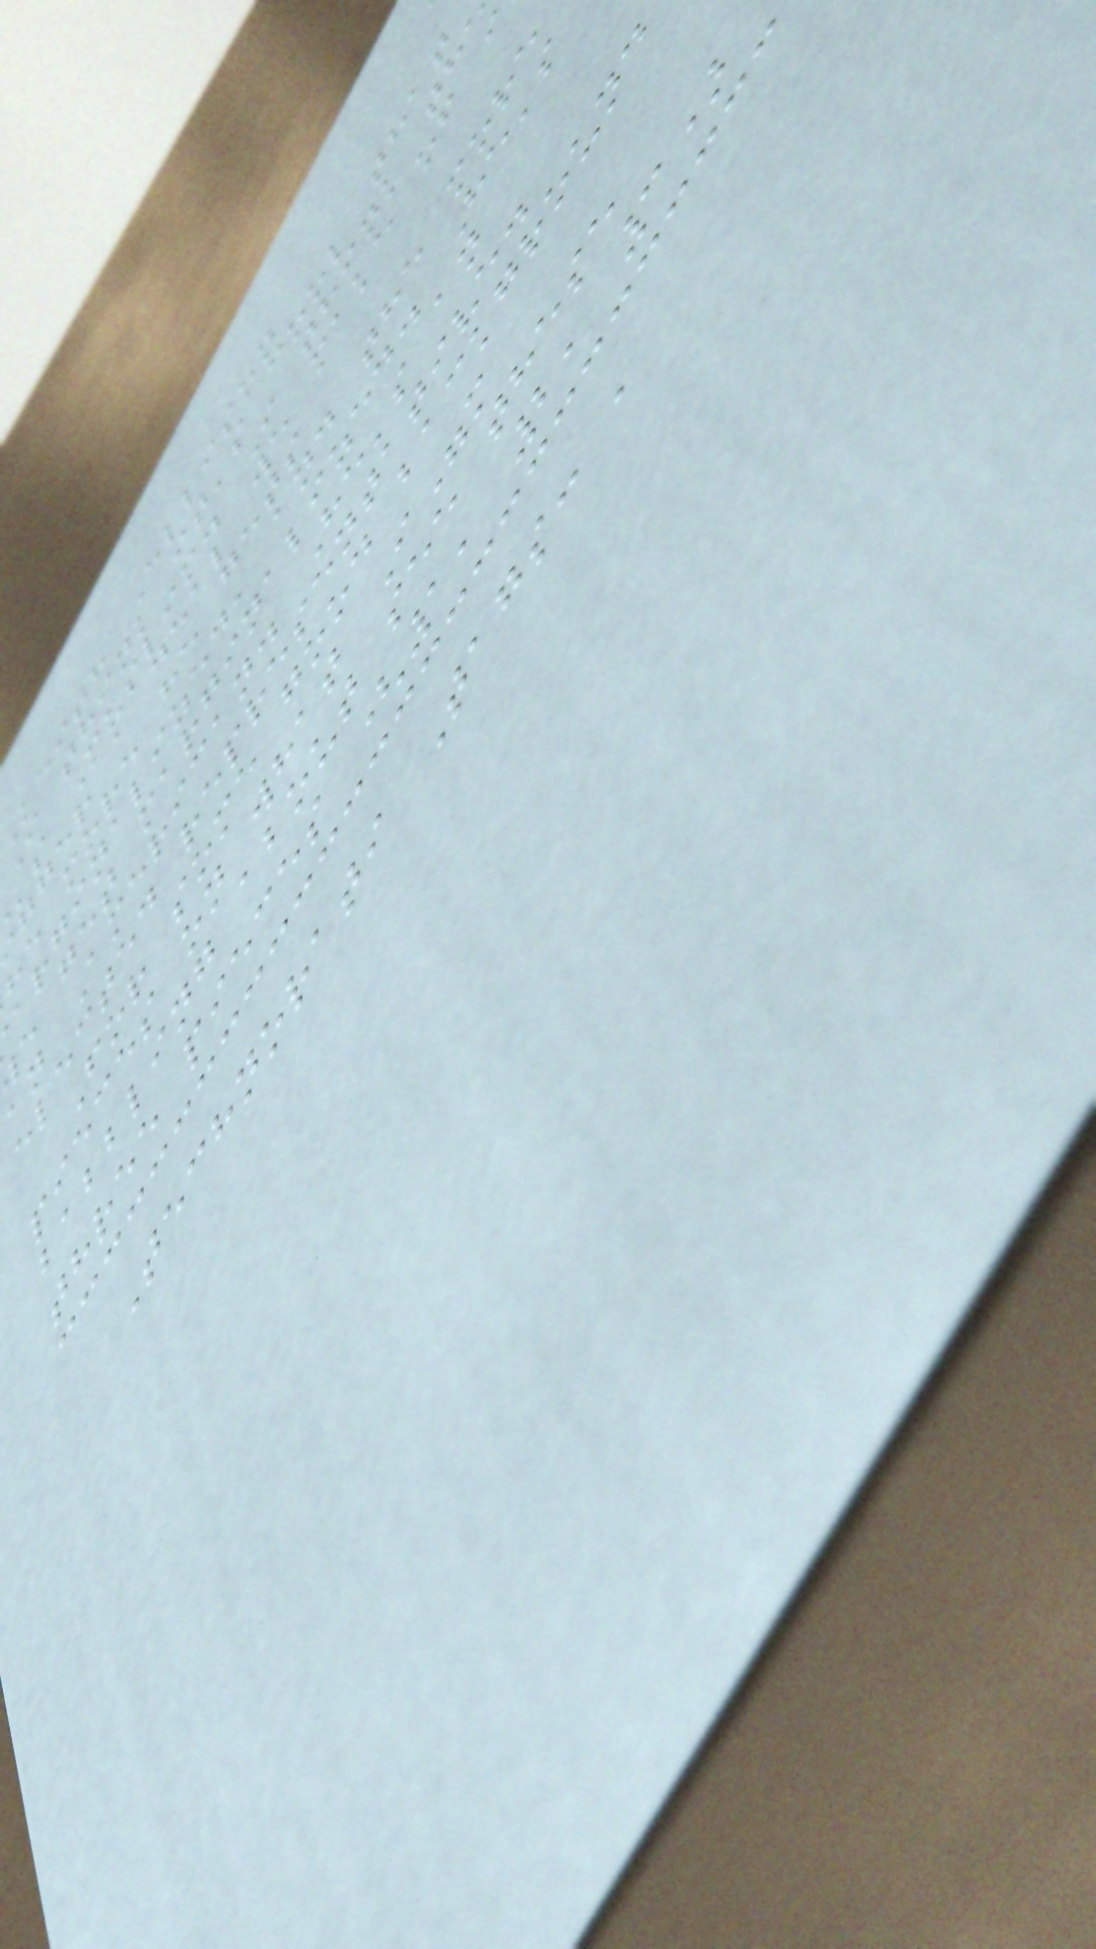keith Ellison
I think it's cool that
's Muslim. I think th
gger a deal we make of i
he more he gets
arginalized, and the more
e get marginalized. He's
an American. He's an
elected representative.
For some good background
pieces on what I"m
babbling about see these
three pieces (1, 2, 3)
Technorati Tags: ,
